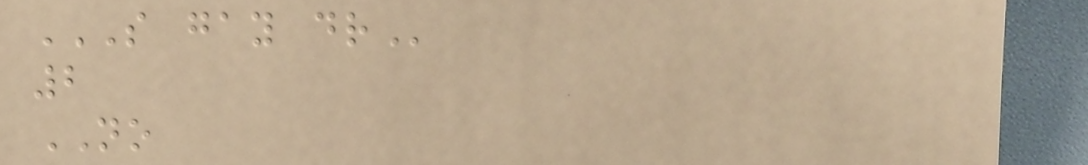S GAY DR
2
NO
